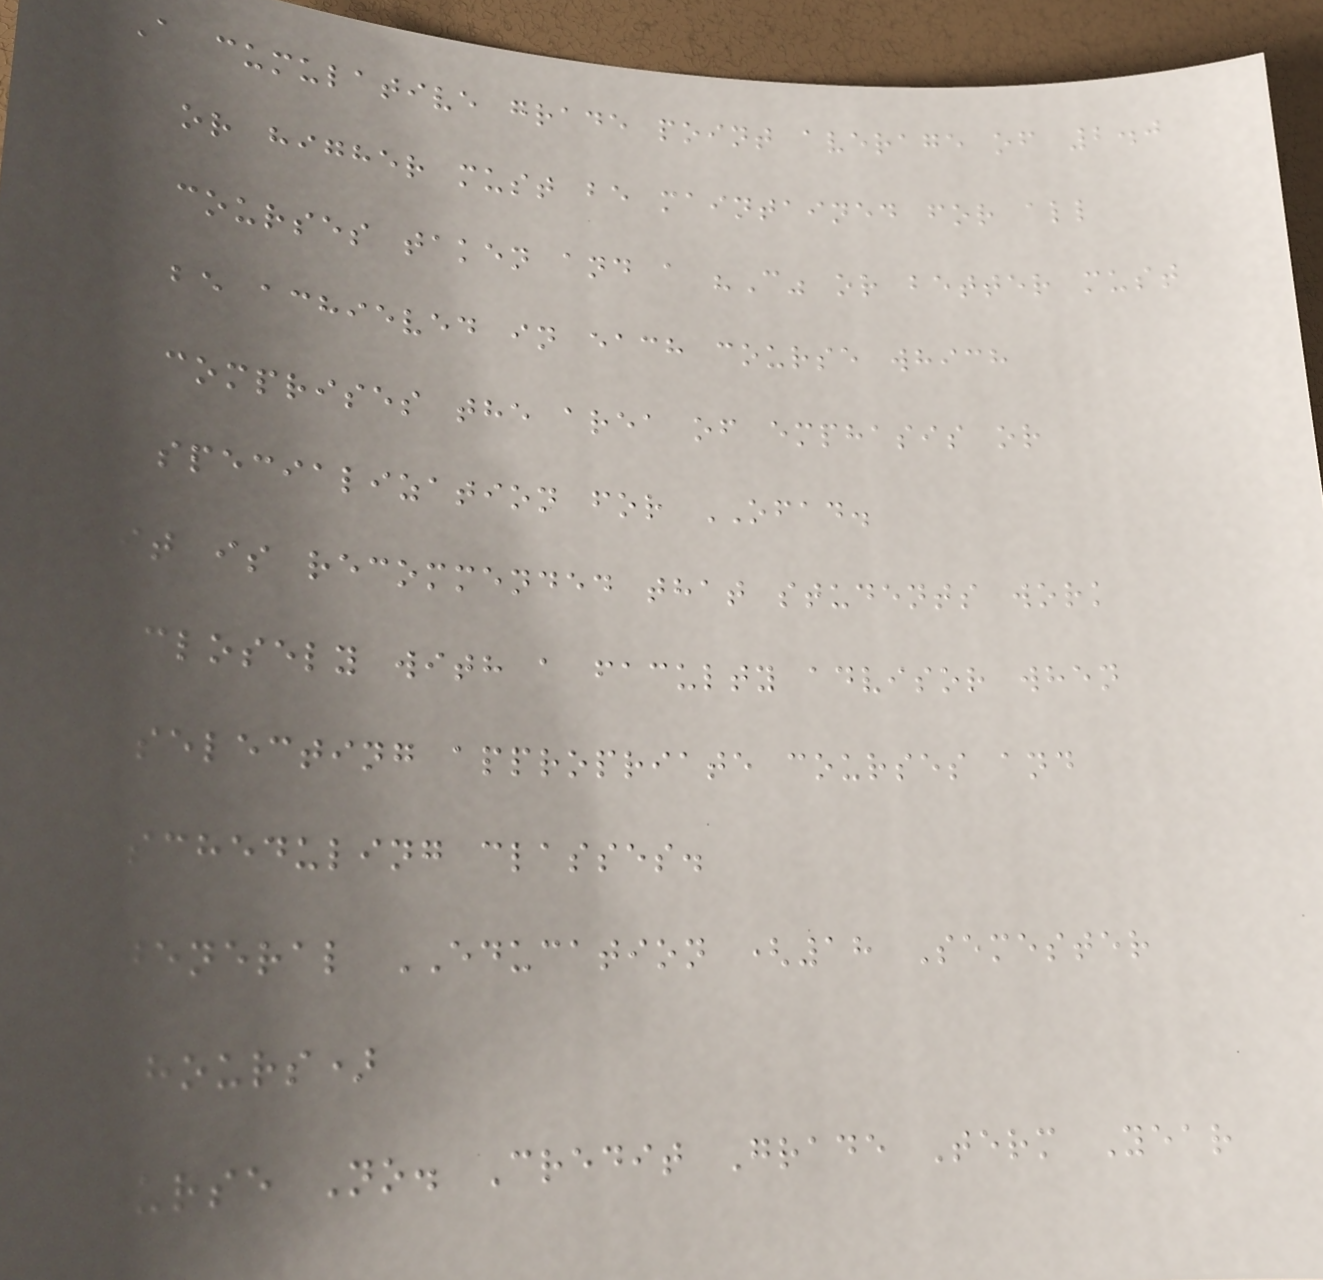A cumulative grade point average of 2.0
or higher must be maintained for all
courses taken and a "C" or better must
be achieved in each course which
comprises the area of emphasis or
specialization for OFAD.
It is recommended that students work
closely with a faculty advisor when
selecting appropriate courses and
scheduling classes.
GENERAL EDUCATION (18 Semester
Hours)
Course No. Credit Grade Term Year
